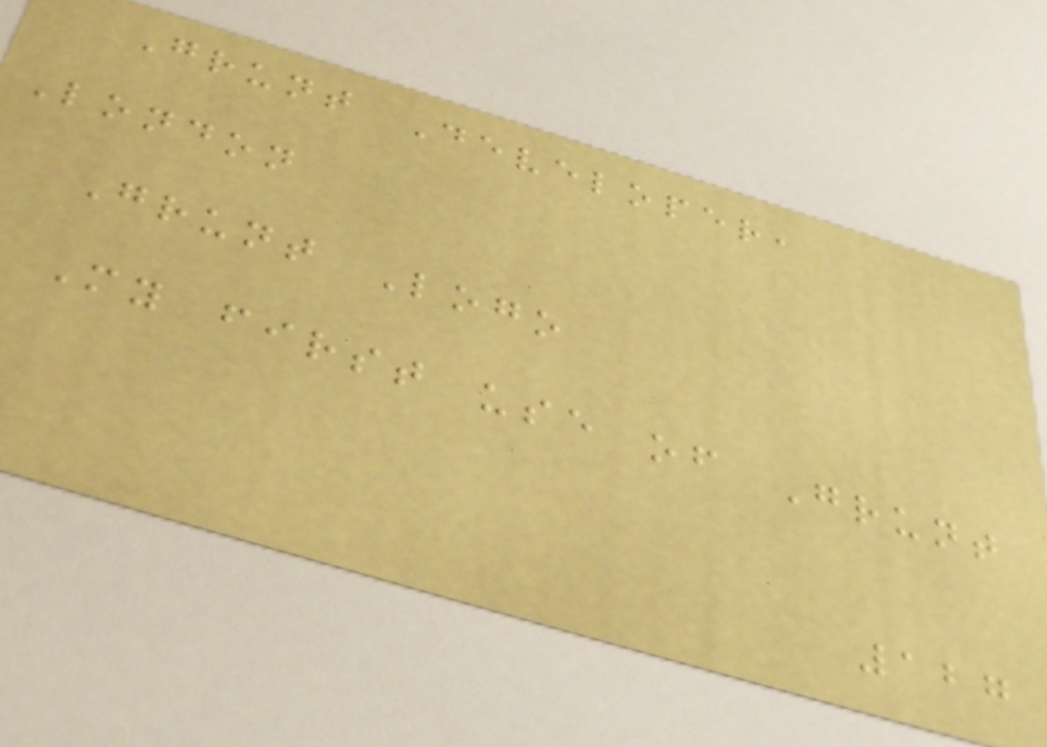Grunt Developer,
London
Grunt Logo
My first use of Grunt
127
